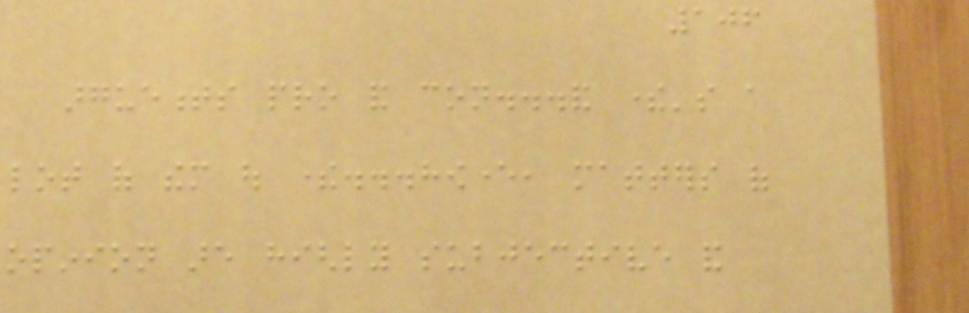106
arguements pro and con...and there's a
lot of them out there...however, matters of
opinion are highly subjective and
